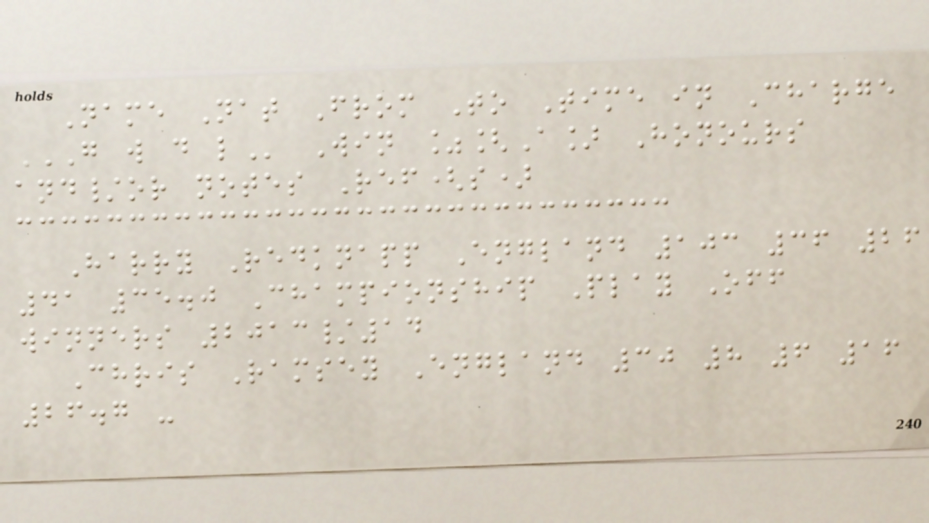Name Nat From To Time in Charge
G W D L Win %[A] Honours
and/or notes Ref(s)
Harry Redknapp England 103 36 26
41 35.0 Championship Play Off
winners 2013/14
Chris Ramsey England 30 8 6 16
26.7 -
